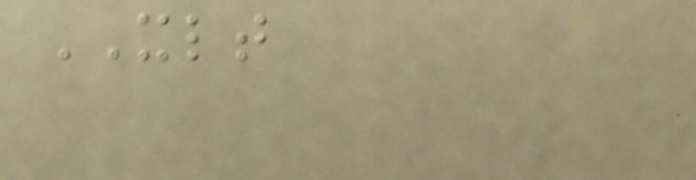XLT
